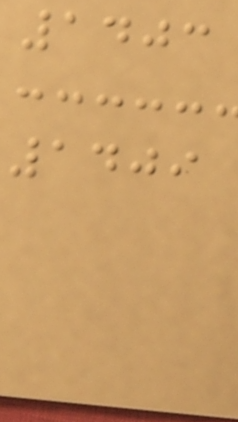1403
1409
